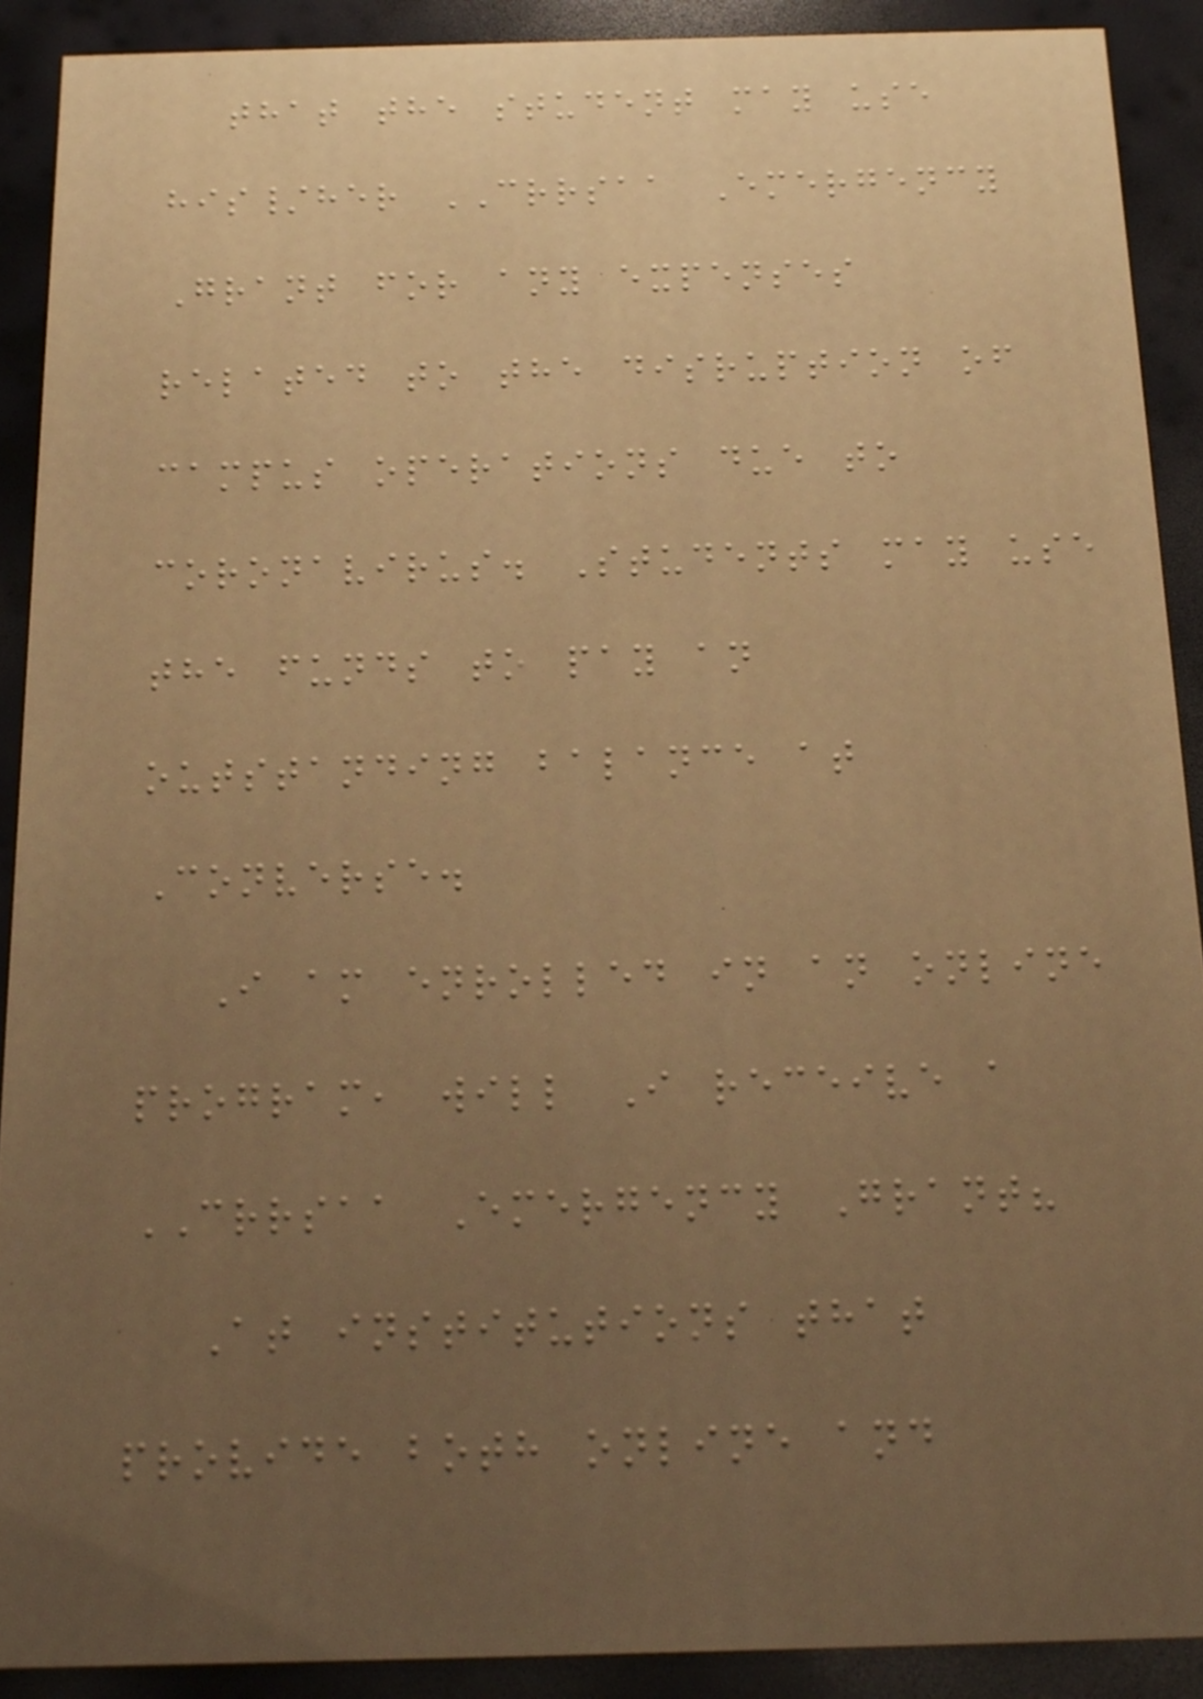that the student may use
his/her CRRSAA Emergency
Grant for any expenses
related to the disruption of
campus operations due to
coronavirus. Students may use
the funds to pay an
outstanding balance at
Converse.
I am enrolled in an online
program, will I receive a
CRRSAA Emergency Grant?
At institutions that
provide both online and
